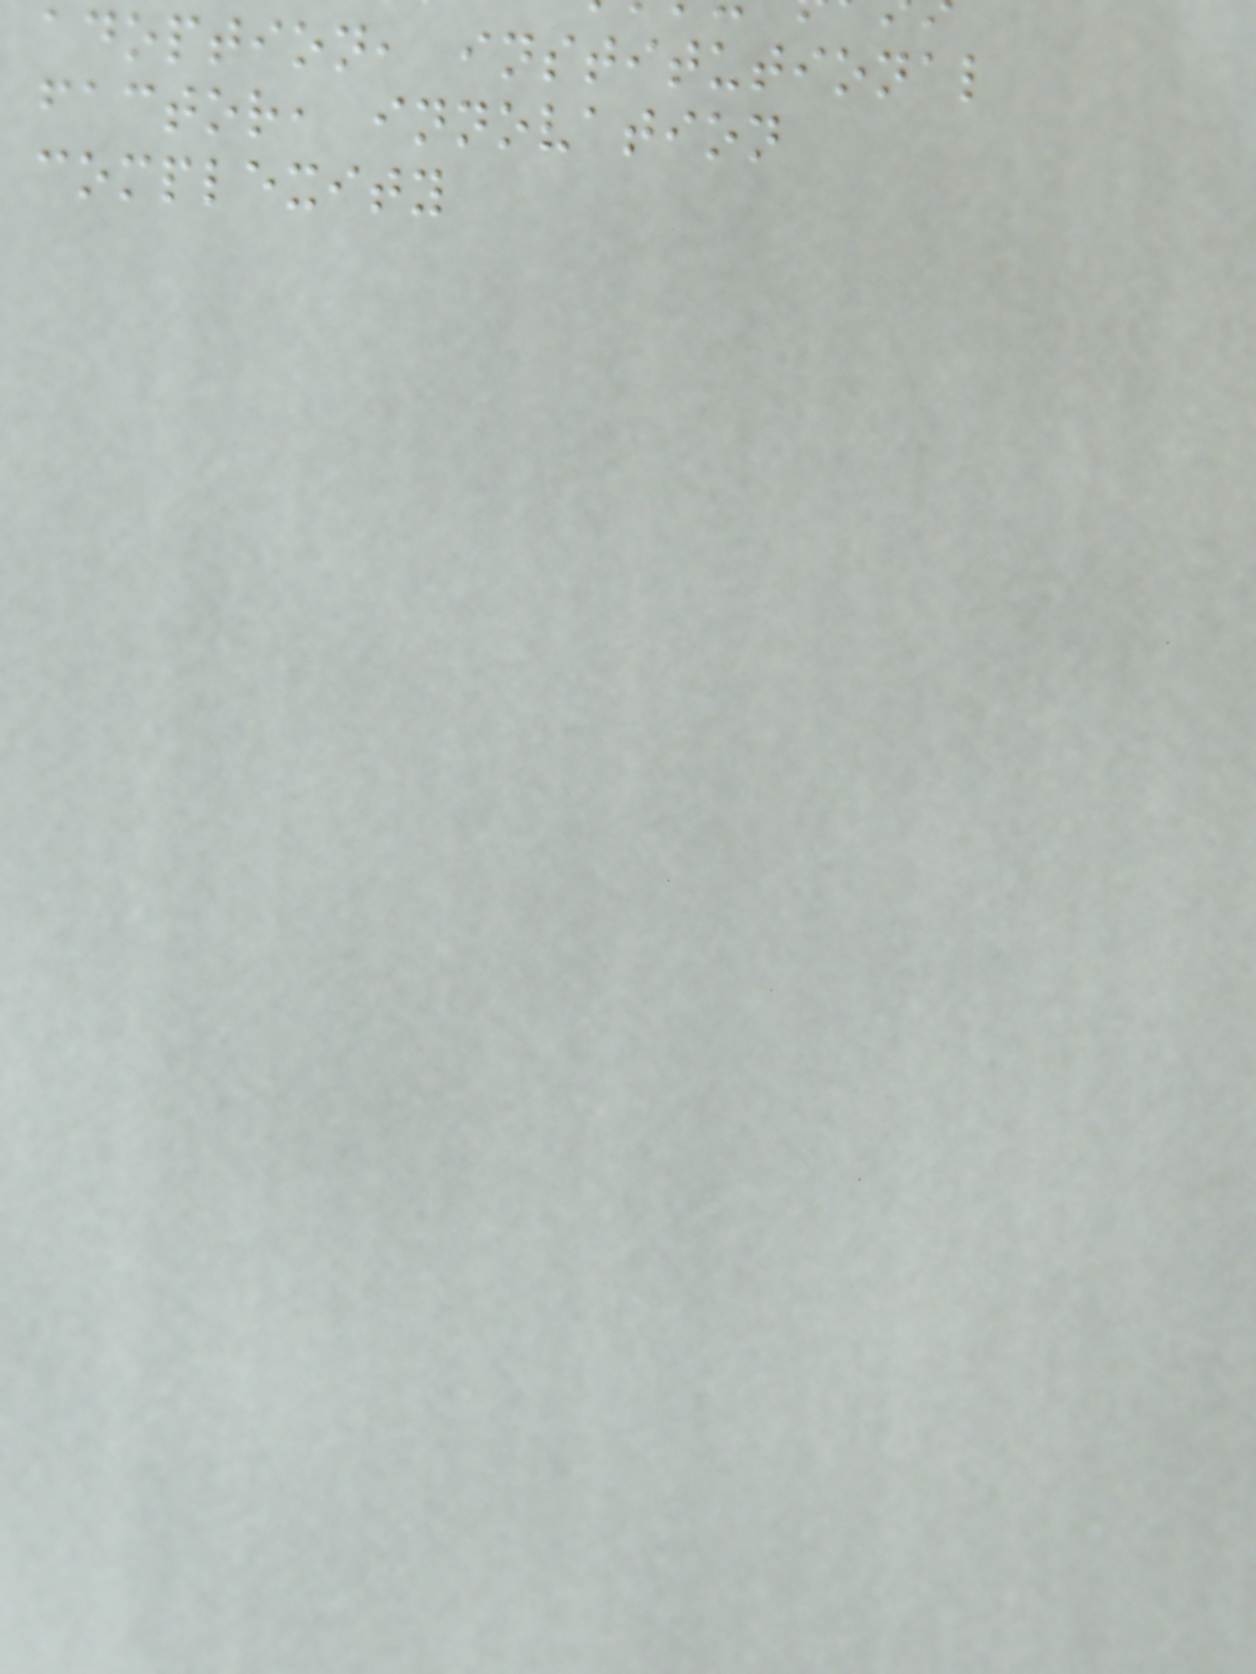adoption, institutional
factor, innovation
complexity
